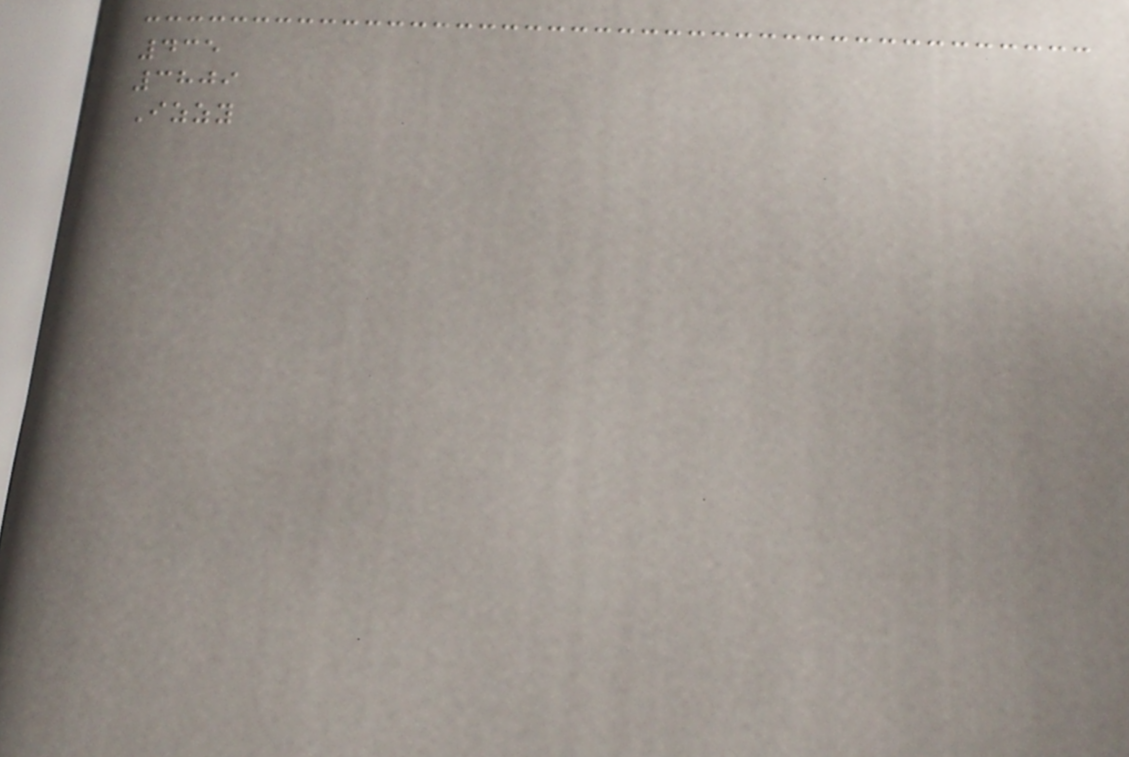435
3809
Izzy
